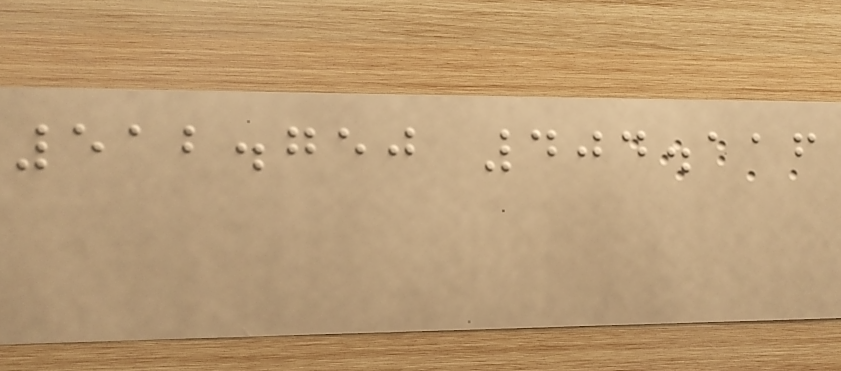512.750 404.116
